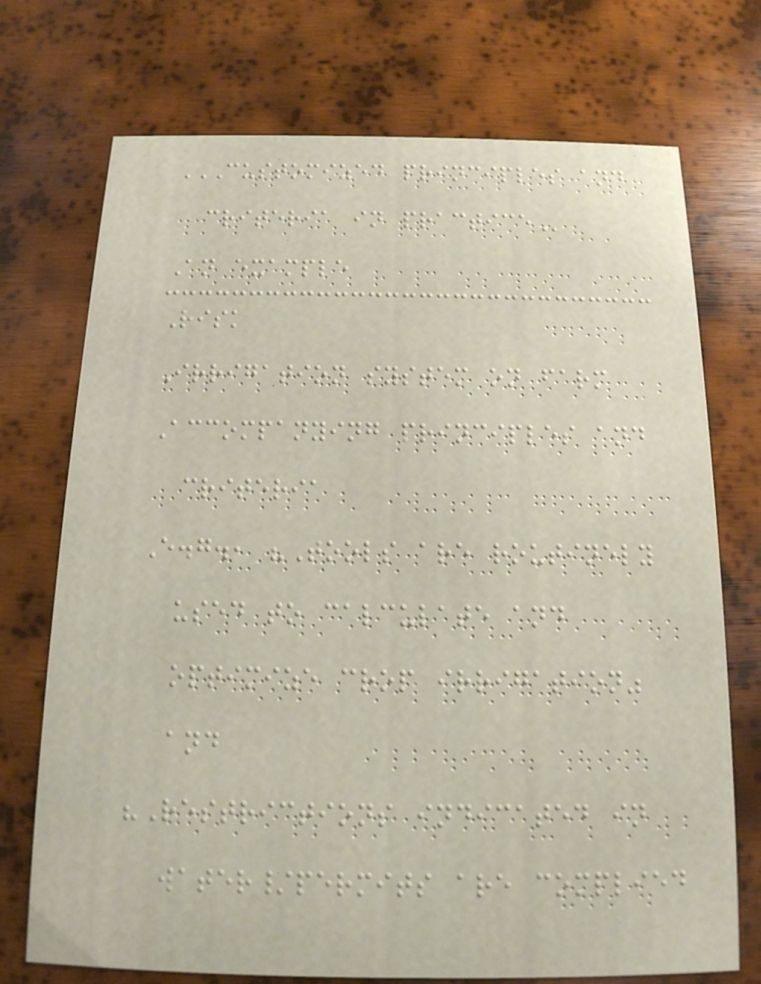CUSTOMIZED PRINCIPLES AND
CRITERIA IN PRACTICE
An example
Risk
Irrigation system on farm
Accompanying principles and
criteria
E.g., "Tools are routinely
used to calculate and
optimize crop irrigation"
and
"Restrictions indicated in
water/permits are complied
